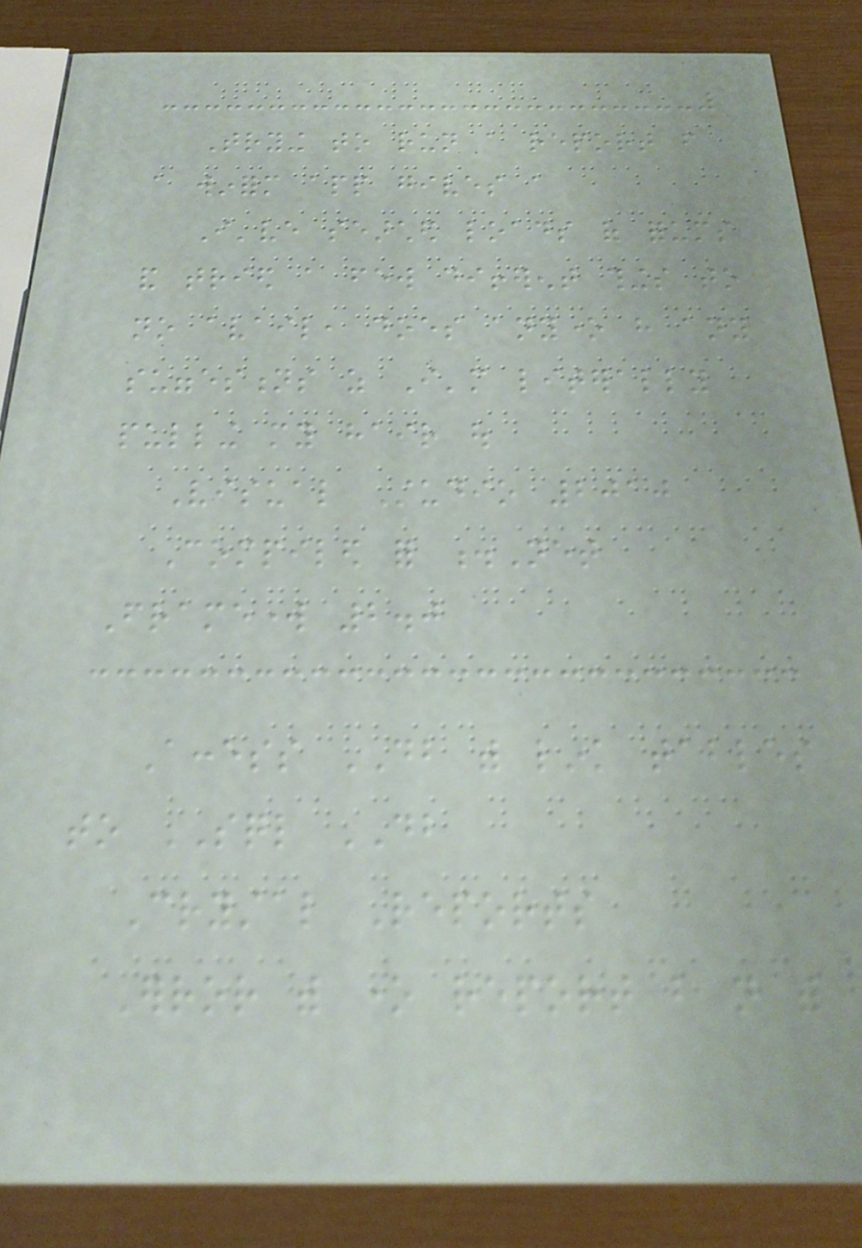Trying to run a report from
a winform app gives a
I've searched loads of forums
and tried a few different things to
no avail, does anyone have any
suggestions as I'm literally
pulling my hair out
Visual Studio 2010
Compiled for .Net
Framework 2.0
Access DB with link tables
to SQL DB
Crystal Reports
Error with one report but not with
